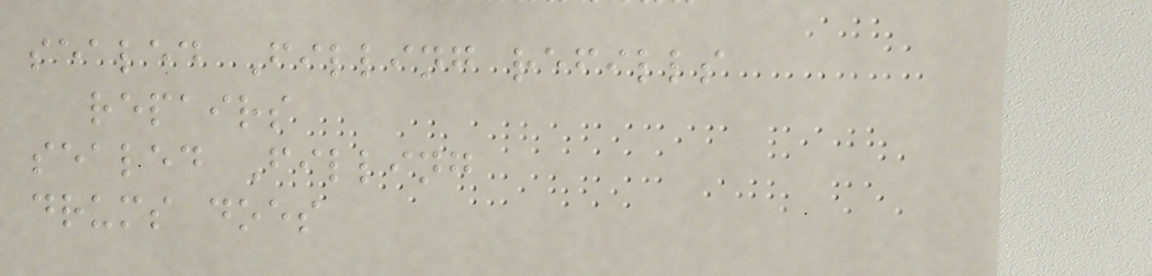sealed Filling refills
repairs
sealed Filling
drums does
